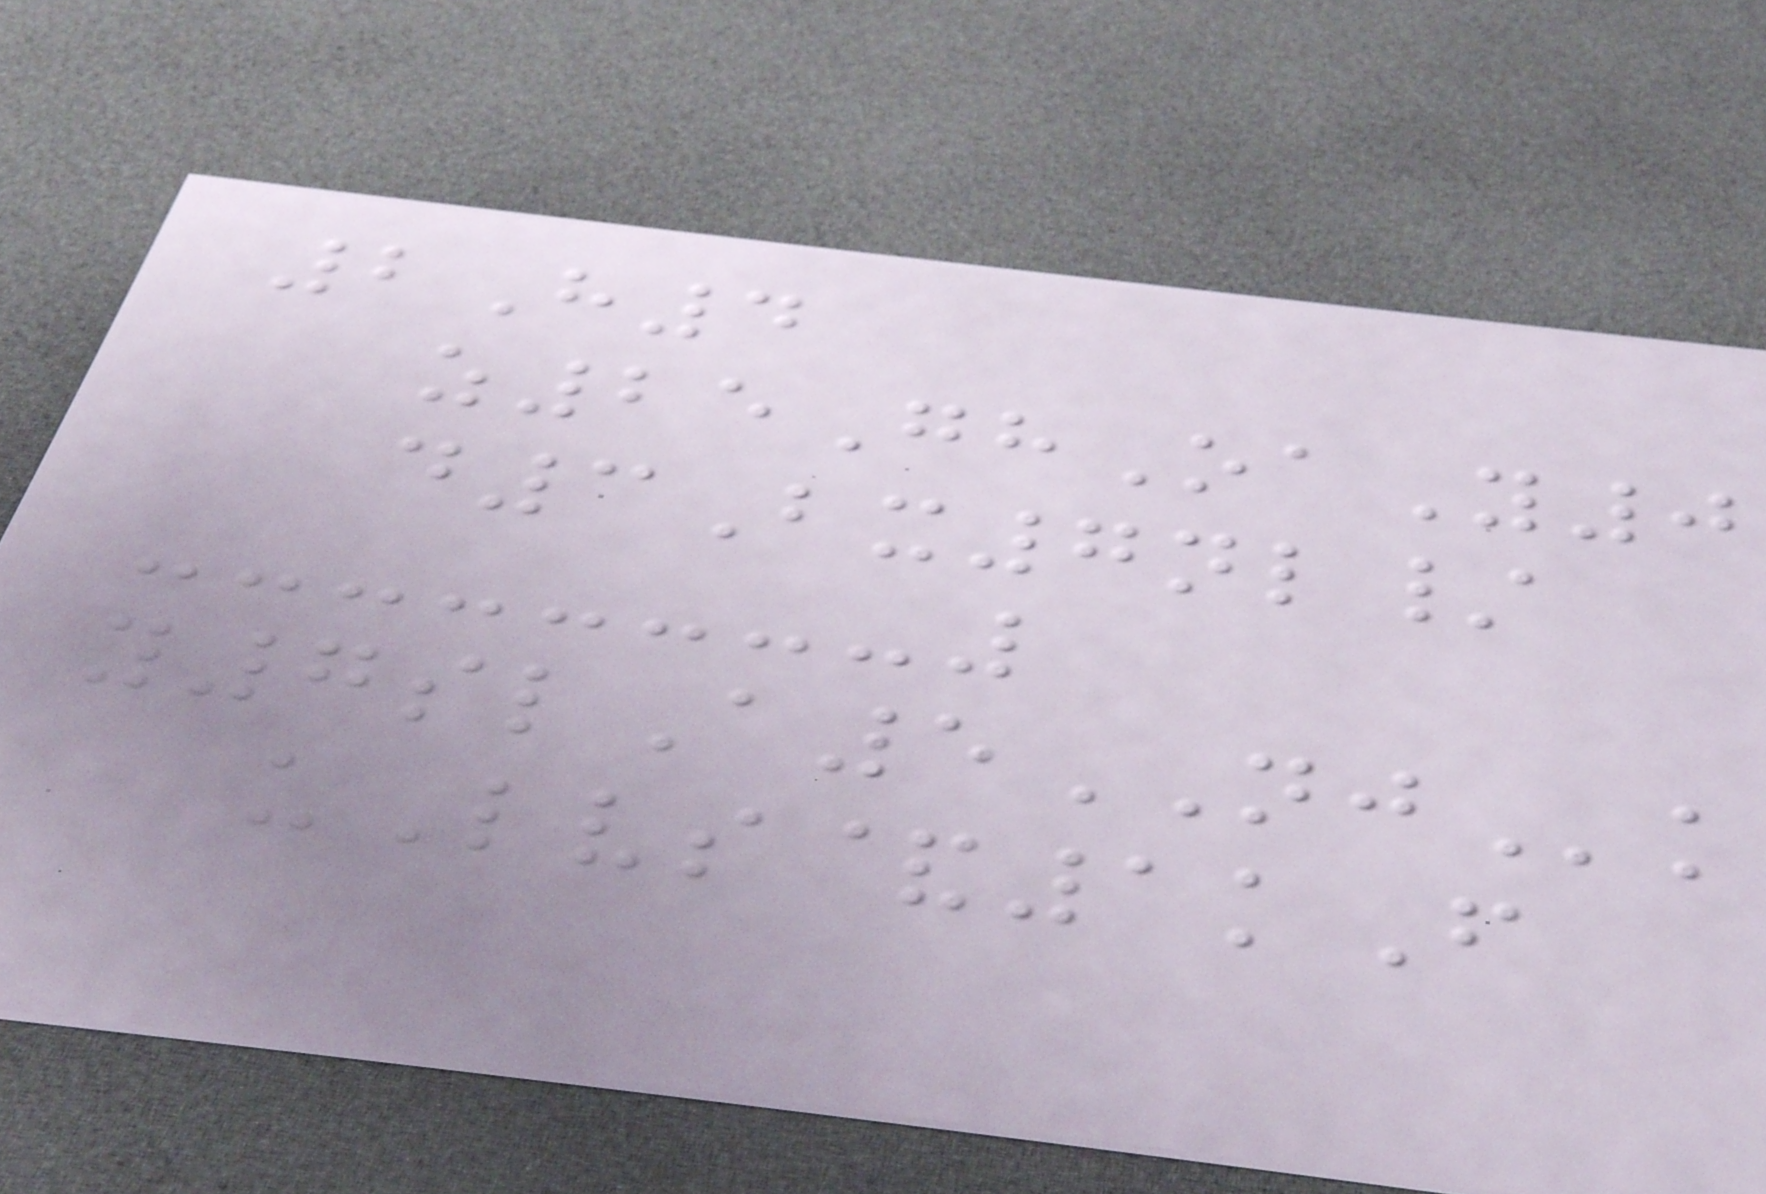2H4
z25GhOaY0
d3Bx7nl/
y7slA5NJk
uLvs&1kF
